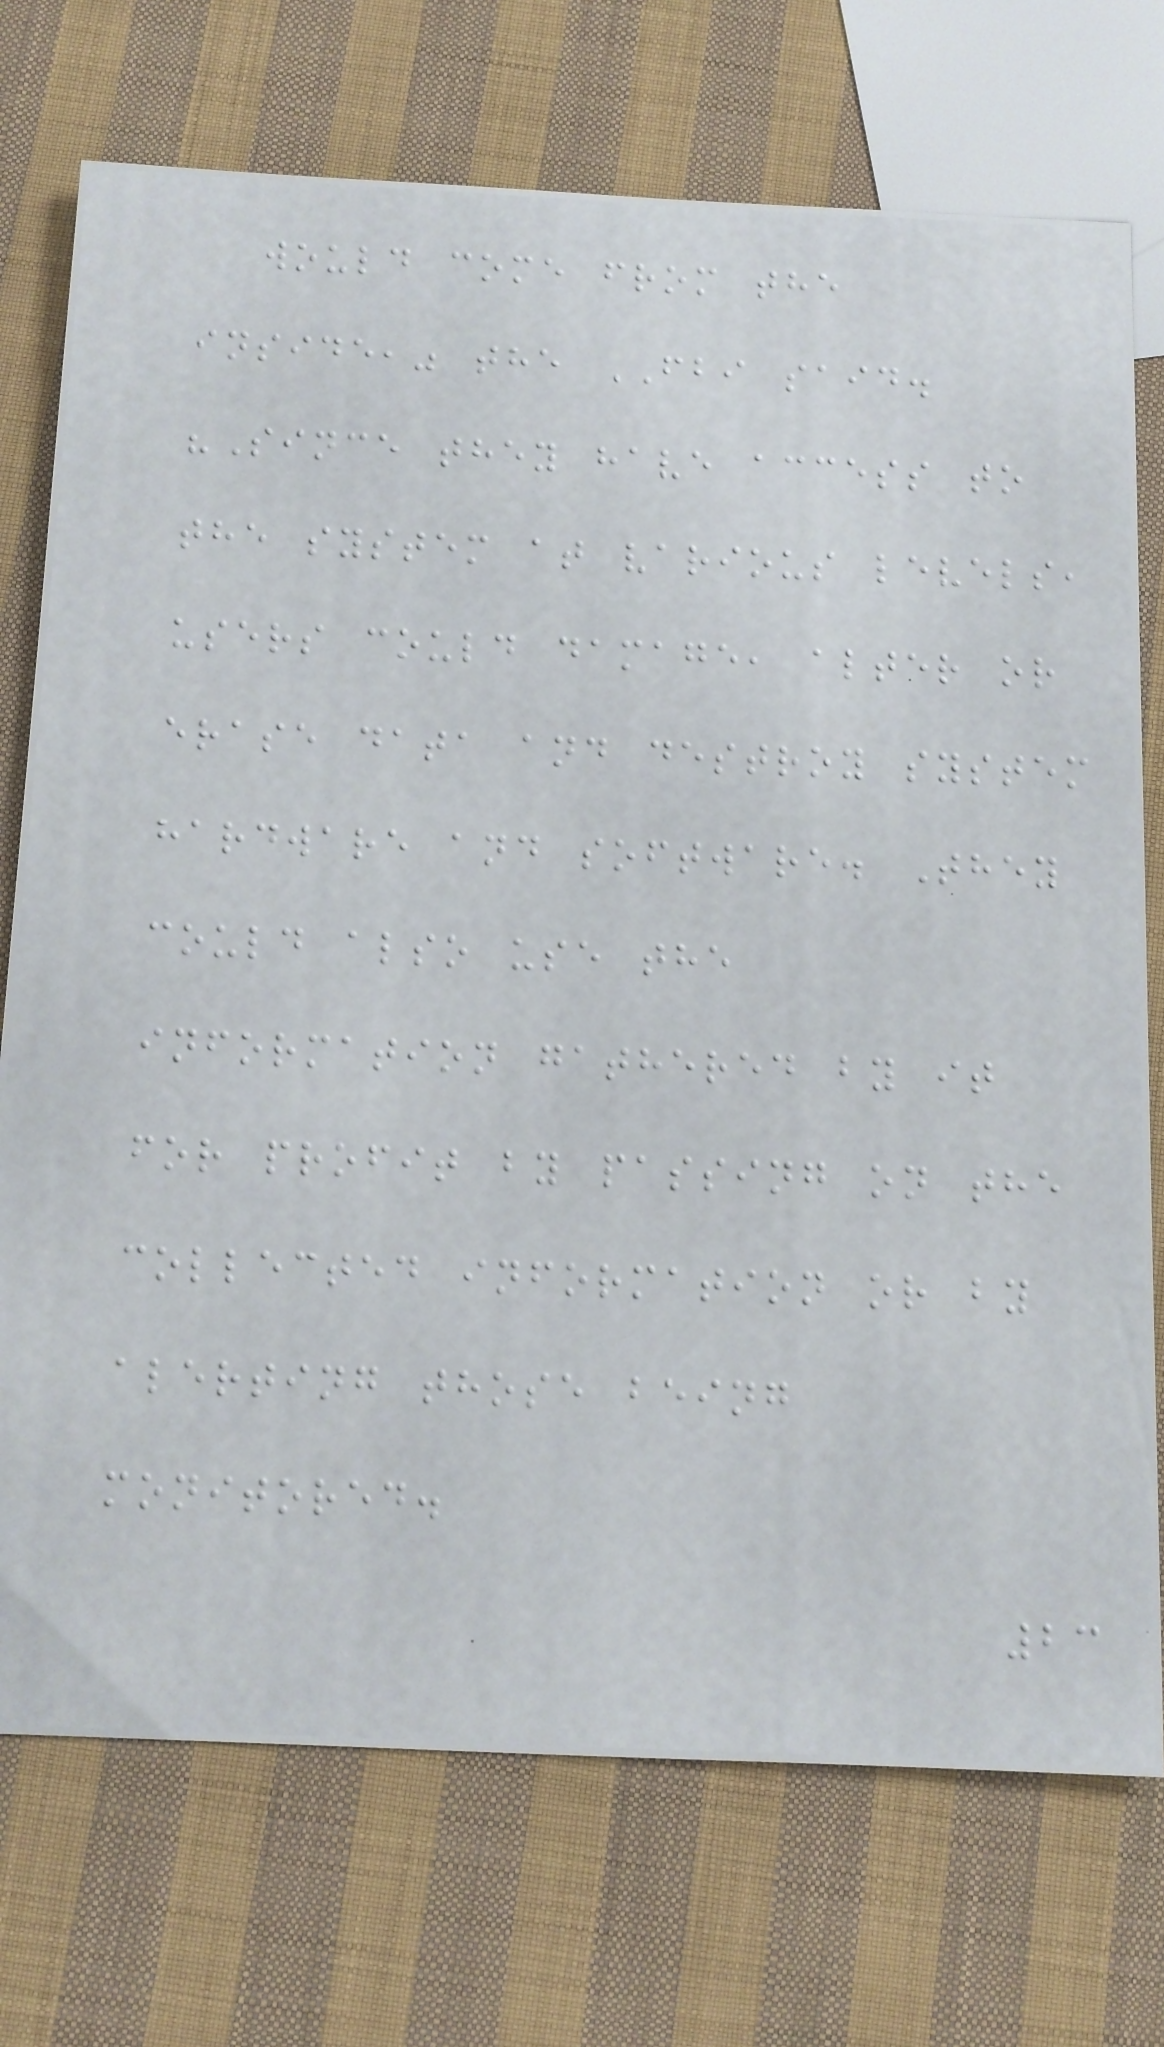would come from the
inside," the FBI said.
"Since they have access to
the system at various levels,
users could damage, alter or
erase data and destroy system
hardware and software. They
could also use the
information gathered by it
for profit by passing on the
collected information or by
alerting those being
monitored.
23
